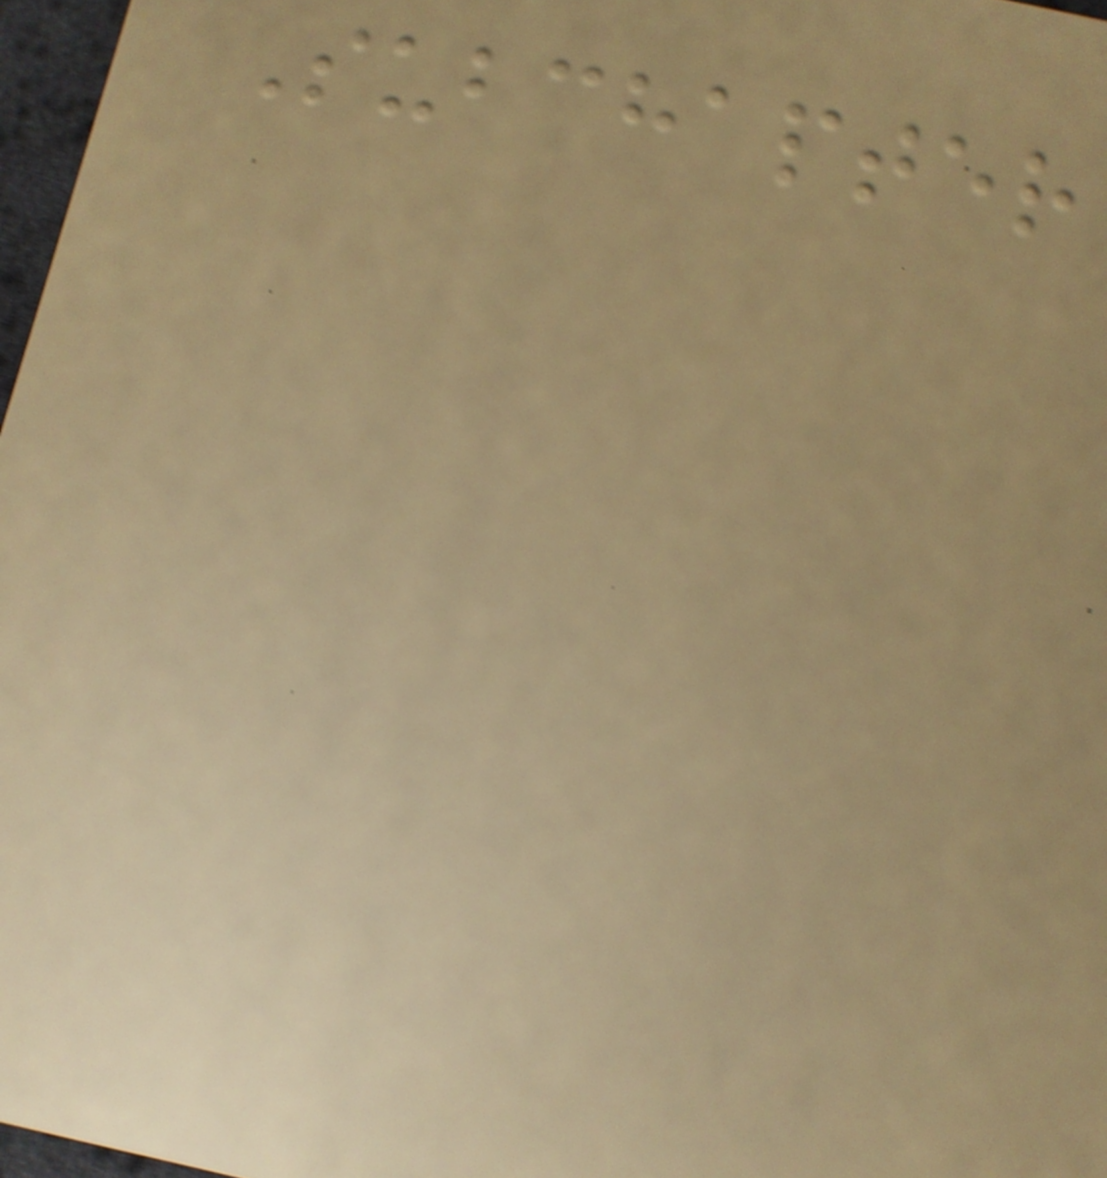Subchapter
